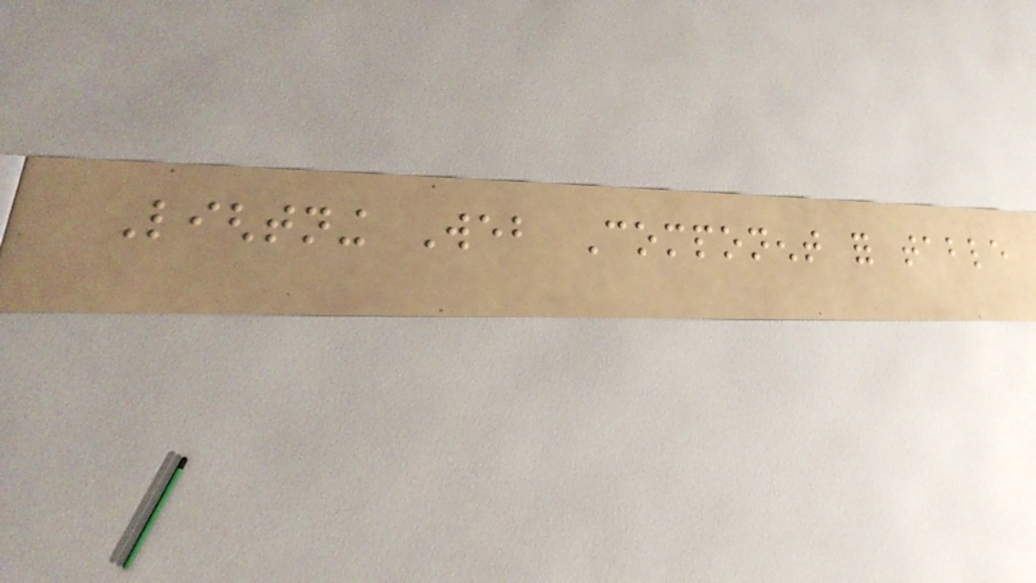Lightning Web Component for table
